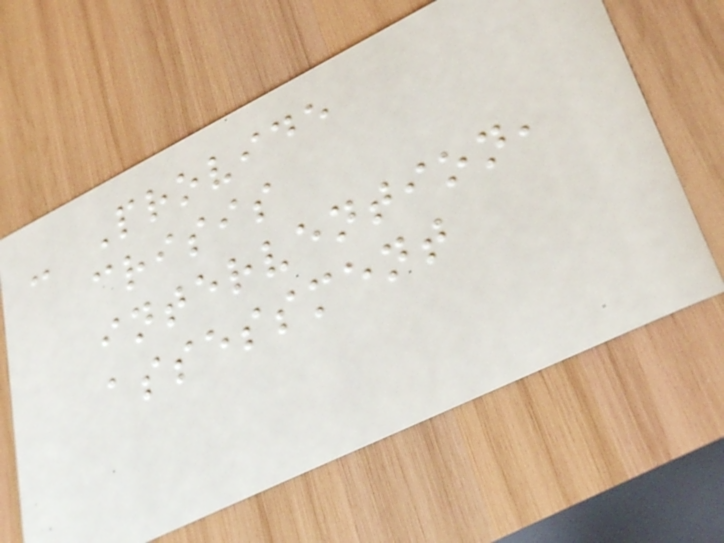- Provide
crisis
intervention,
assessment
